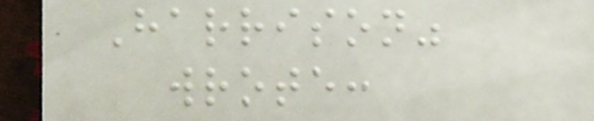Harrison"
wrote:
